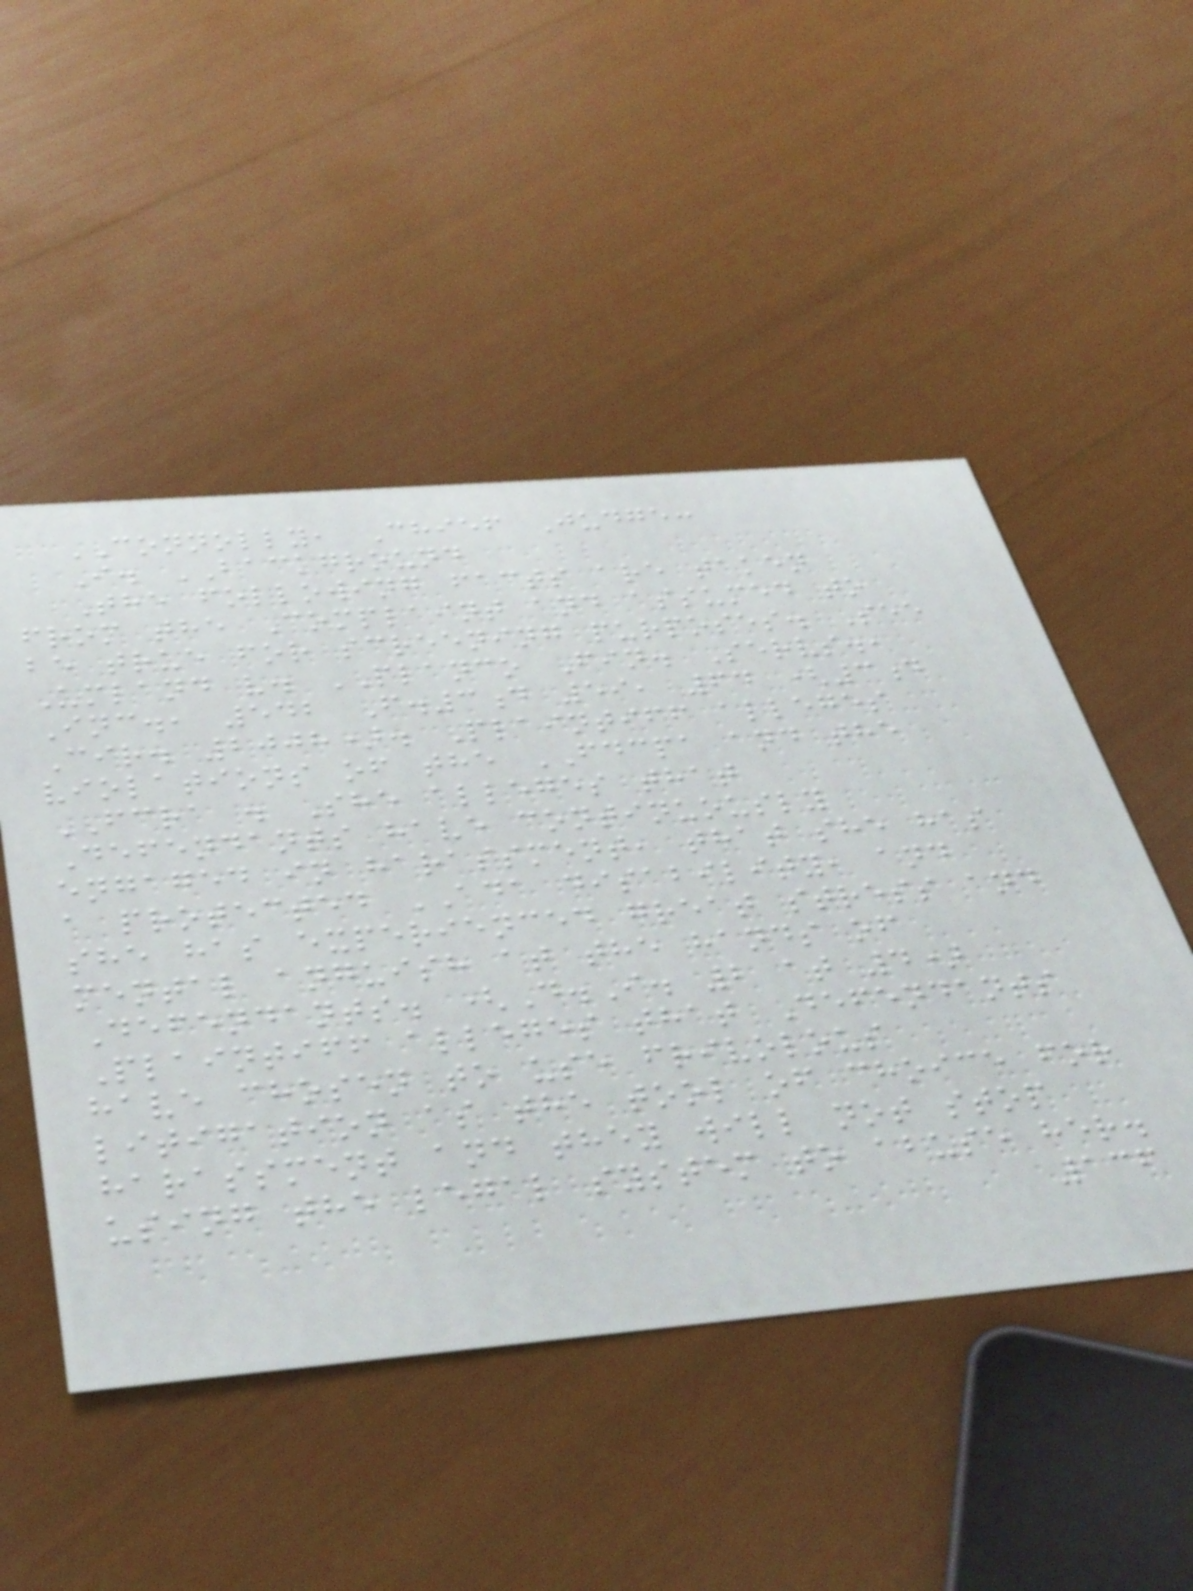CONNOLLY, Chief Judge:
I. BACKGROUND
The following facts are taken
from the Complaint and assumed to
be true for screening purposes. See
Umland v. PLANCO Fin. Servs.,
Inc., 542 F.3d 59, 64 (3d
Cir. 2008). Plaintiff alleges
violations of the FDCPA and the
FCRA . She alleges that
Defendants have continuously
engaged in harassment, that she has
a protected ADA disability, and
she has experienced great stress and
mental anguish at the hands of
Defendants. (D.I. 2 at 4)
Plaintiff alleges that Defendants
have chosen to use frivolous
litigation as the tool of choice for
harassment and they will not stop
using the legal system to abuse her.
136
